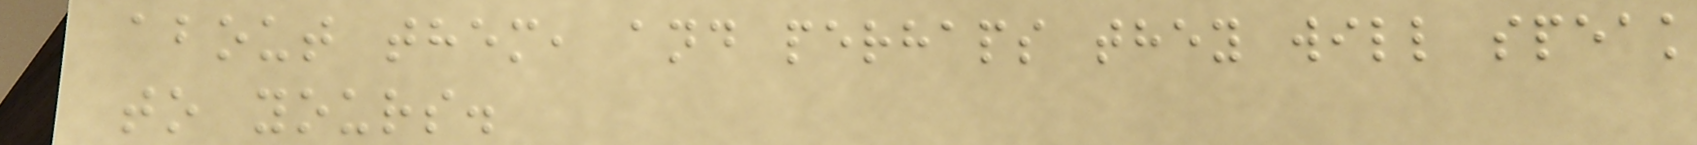about them, and perhaps they will speak
to yours.
